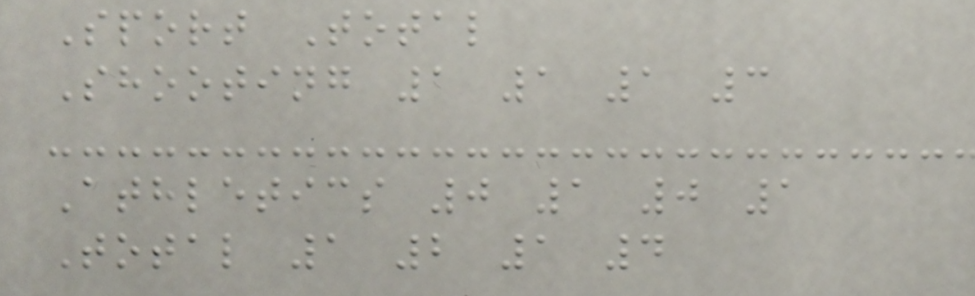Sport Total
Shooting 1 1 1 3
Athletics 0 1 0 1
Total 1 2 1 4
